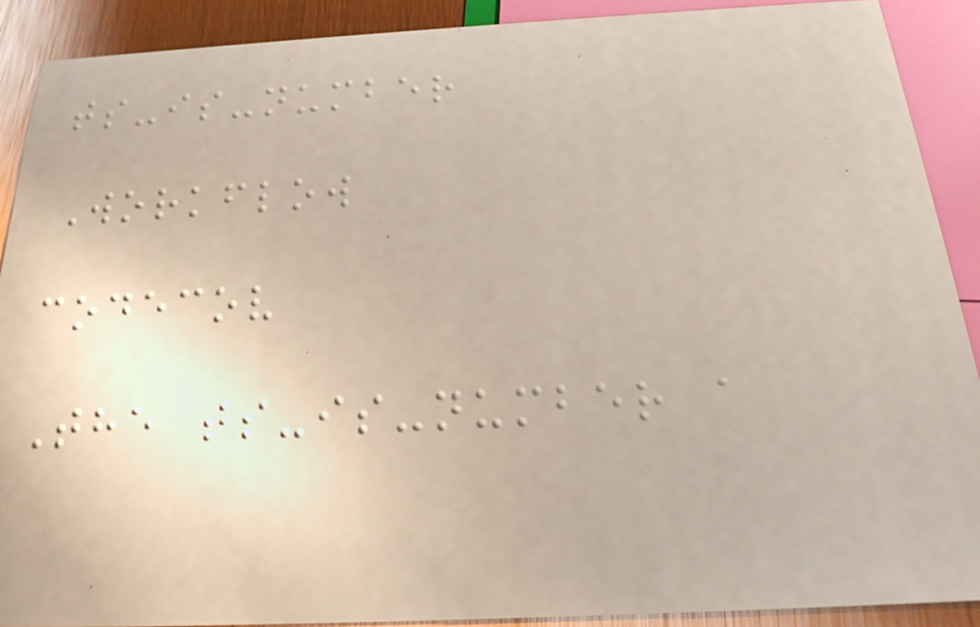ts-is-number
Workflow
codecov
The ts-is-number a
